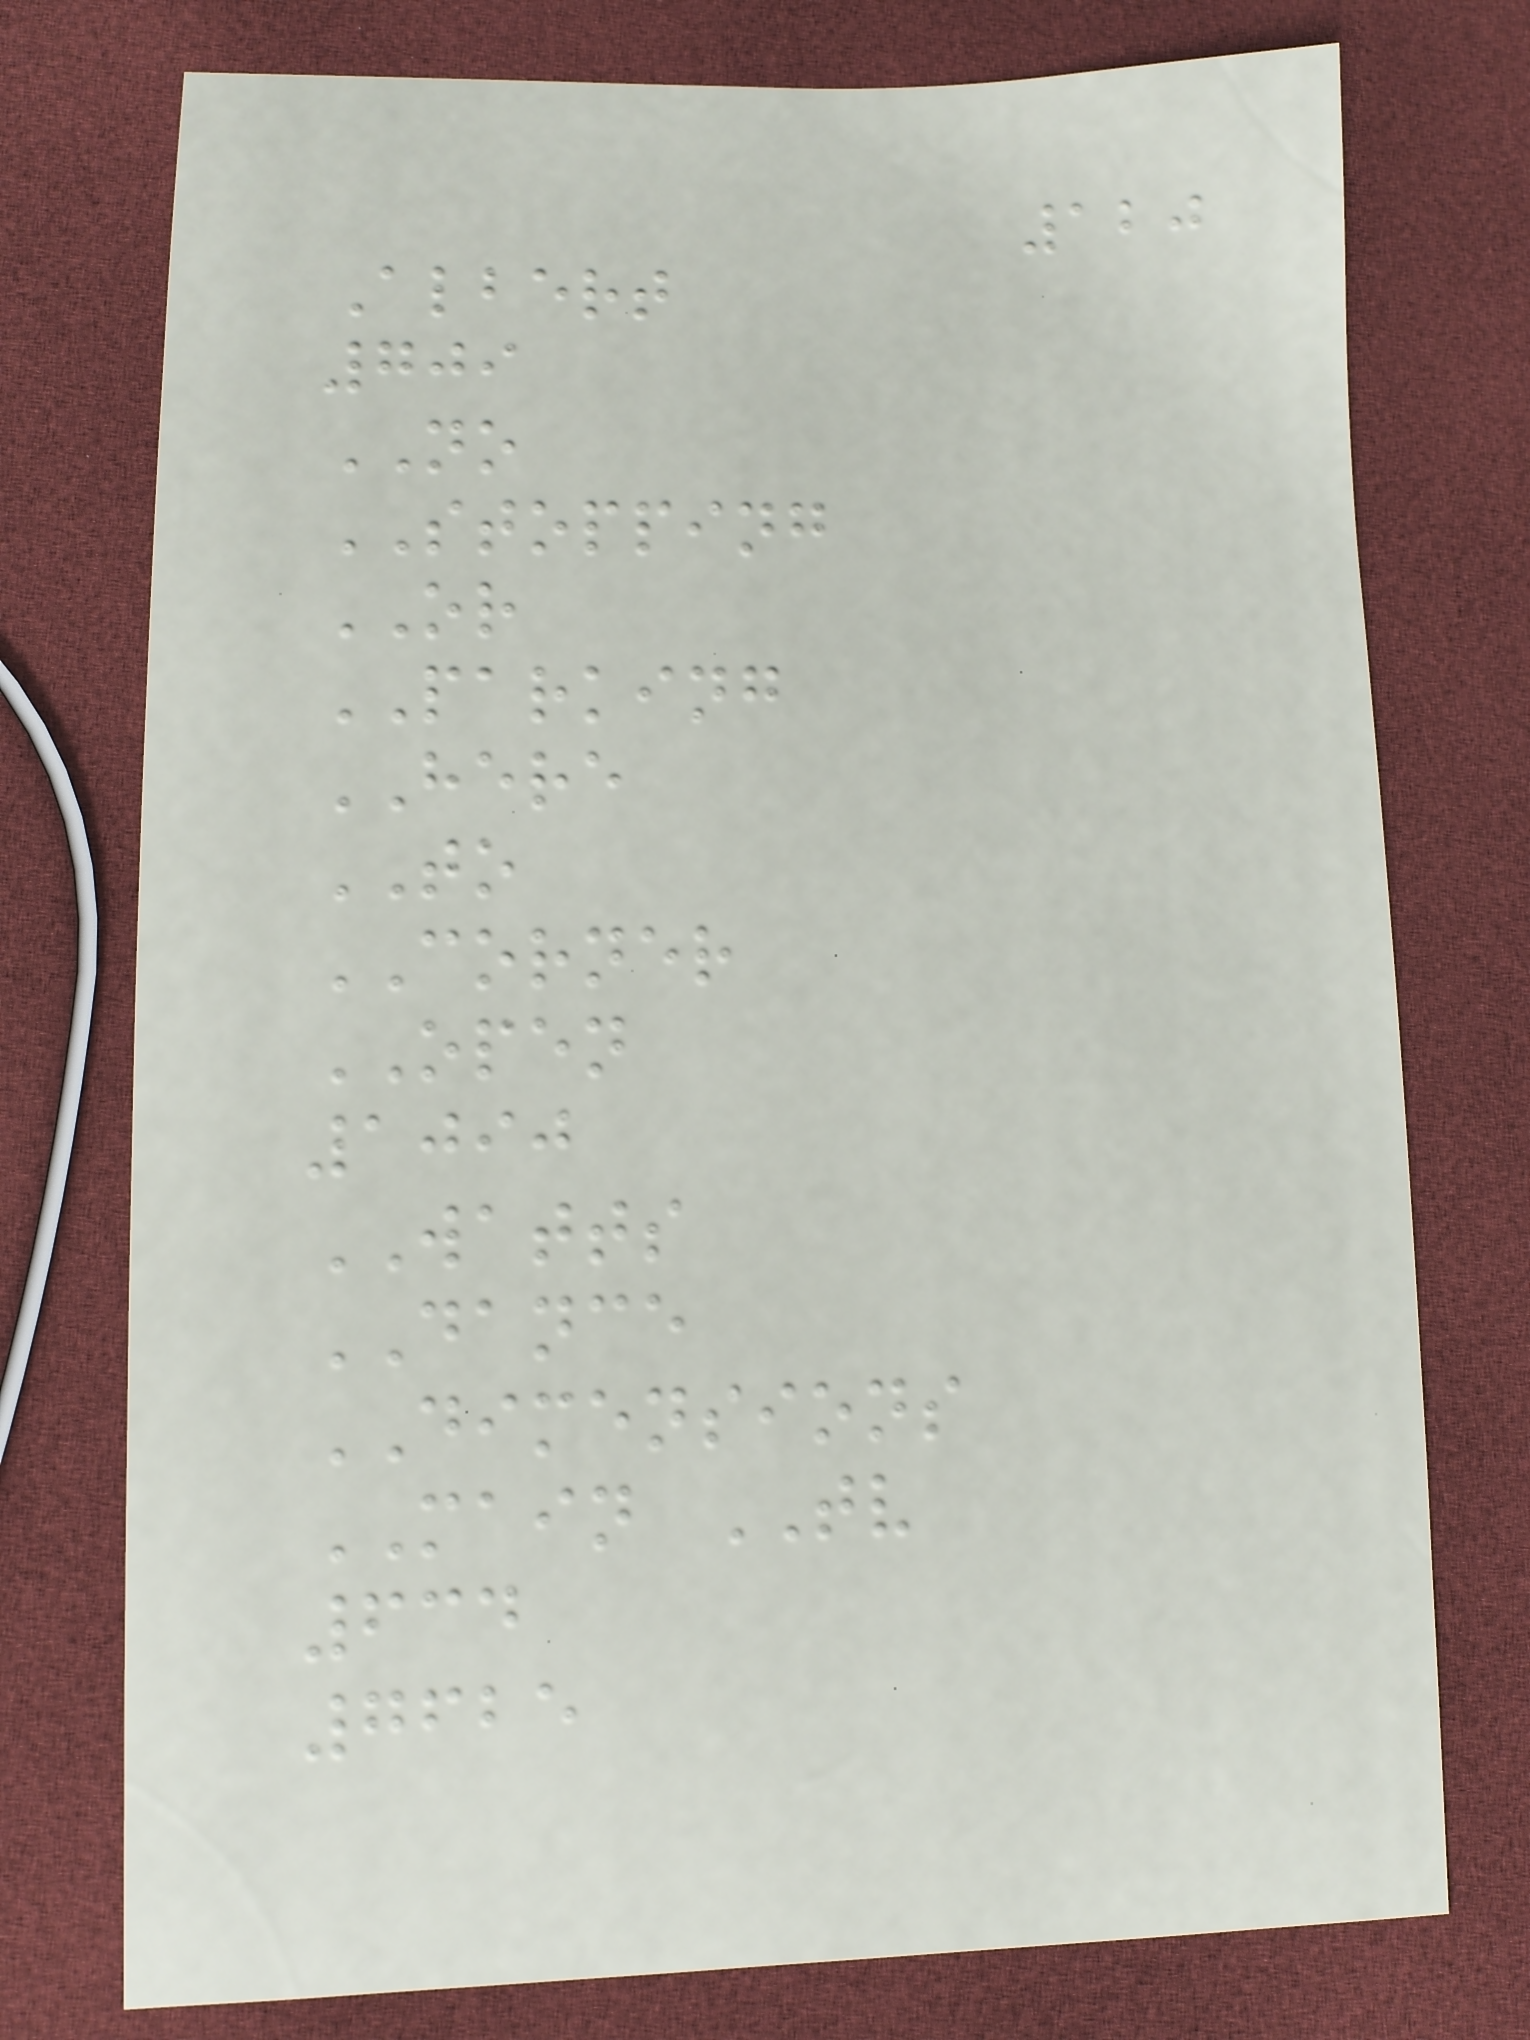120
Albert
709
NO
STOPPING
OR
PARKING
HERE
TO
CORNER
OPEN
1090
WATTS
DANCE
DIMENSIONS
MAIN TV
634
7625
